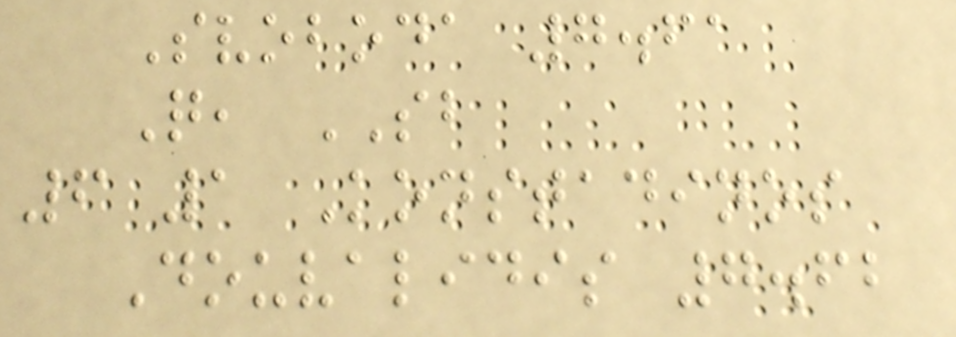Svoboda 7.61
Q, SB
6 1 Konstadinos
Douvalidis 7.62
